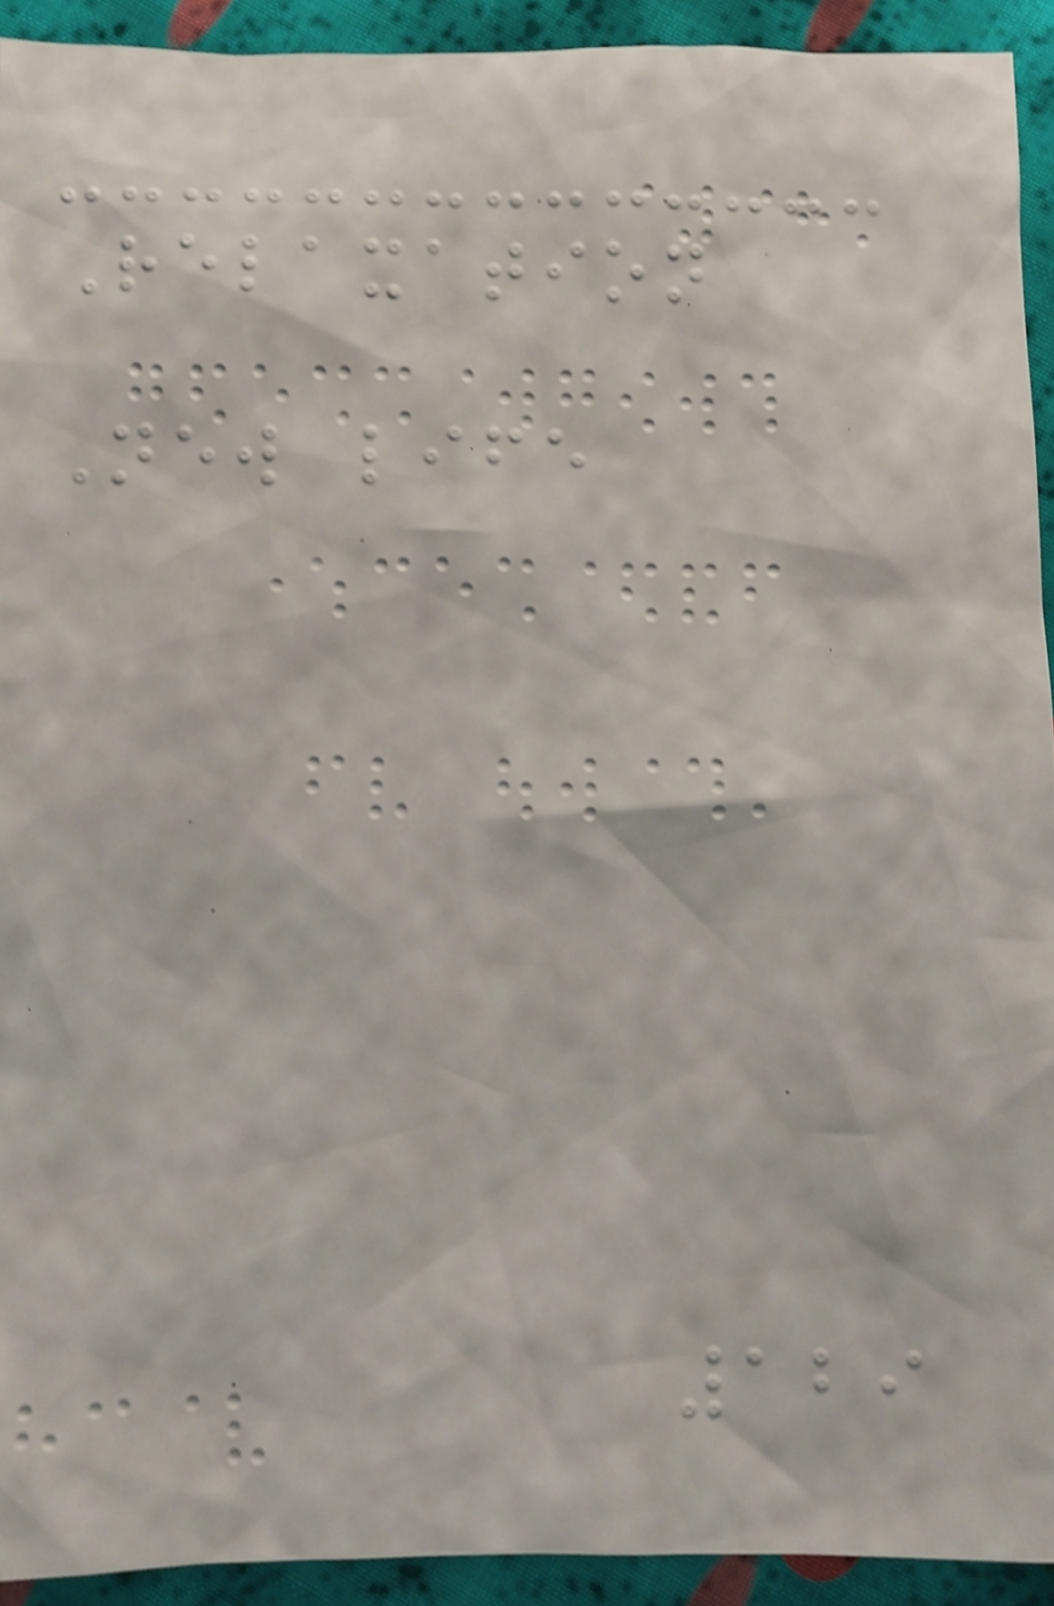Relaxation
New life
129
